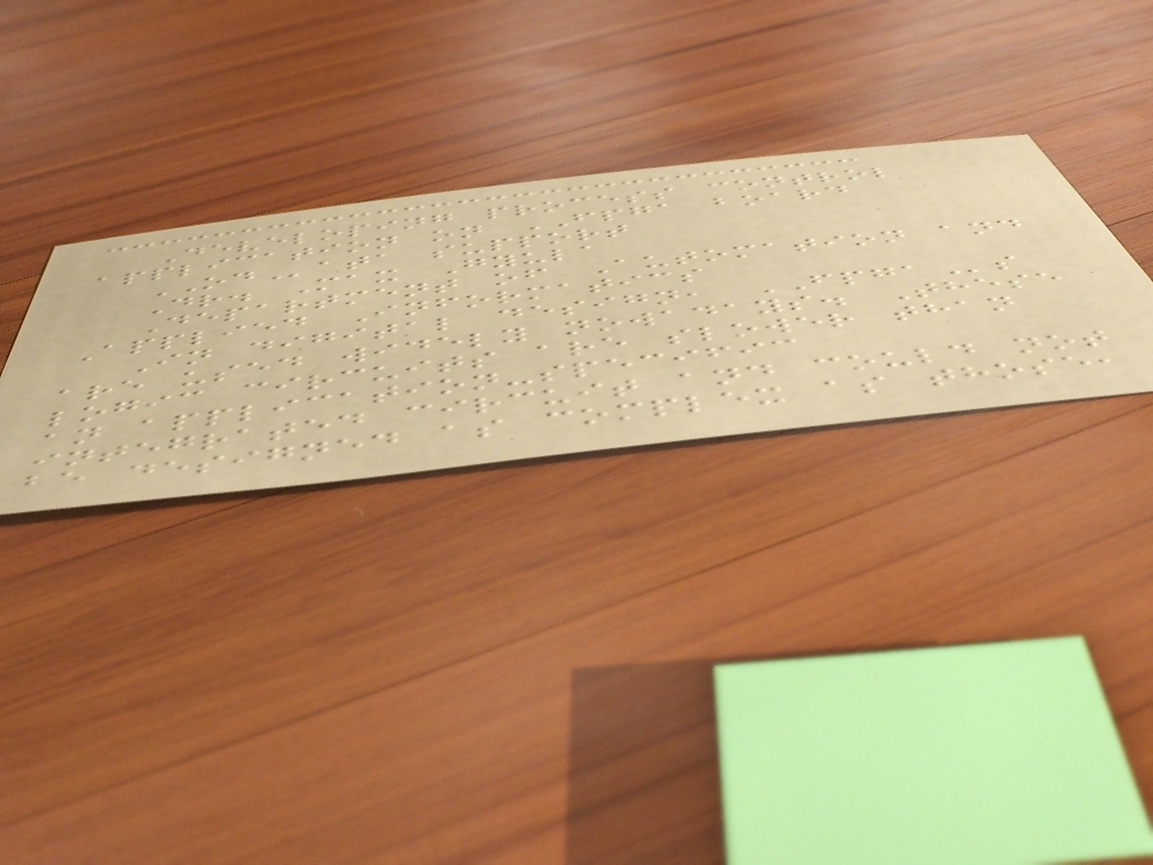Developing process control
application on FPGA board
OData support
Dr. Max Gyula
Department of Automation and
Applied Informatics
In digital design, FPGAs
are used widely nowadays. These
logic circuits are slower than
an application-specific
integrated circuit and could not
be designed as complex as those,
